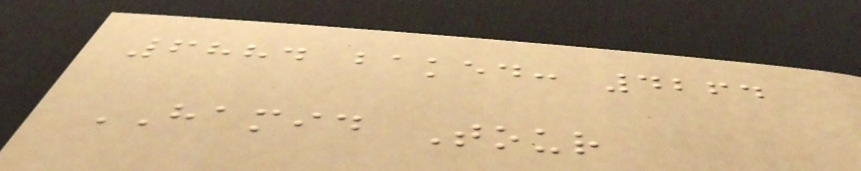6884 baked: 4264
HAMID Tour
